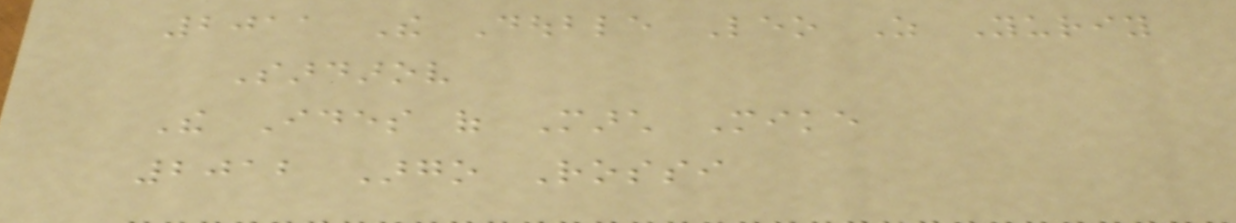2011 The Double Leo As Yuriy
Sardarov
The Ides of March Mike
2012 Argo Rossi
